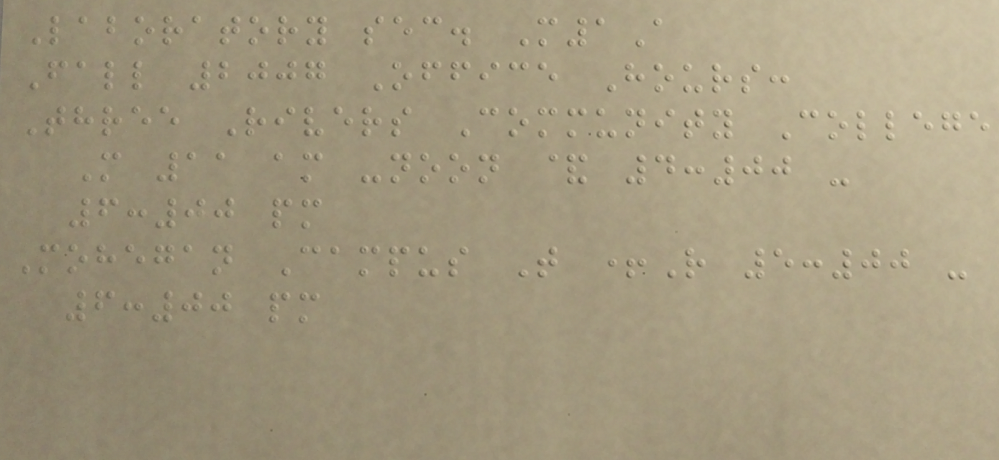Laboratory sec. M1A
Fall 2007 Office Hours:
Three Rivers Community College
M 11 am -noon & 4:00 -
6:00 pm
Mohegan Campus T +R 5:00 -
6:00 pm
